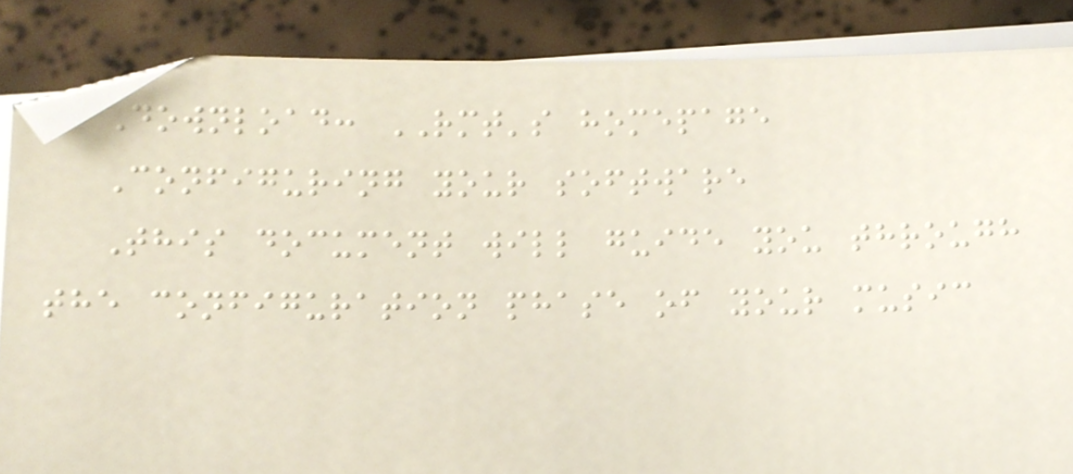Download: RMT's homepage
Configuring your software
This document will guide you through
the configuration phase of your music
